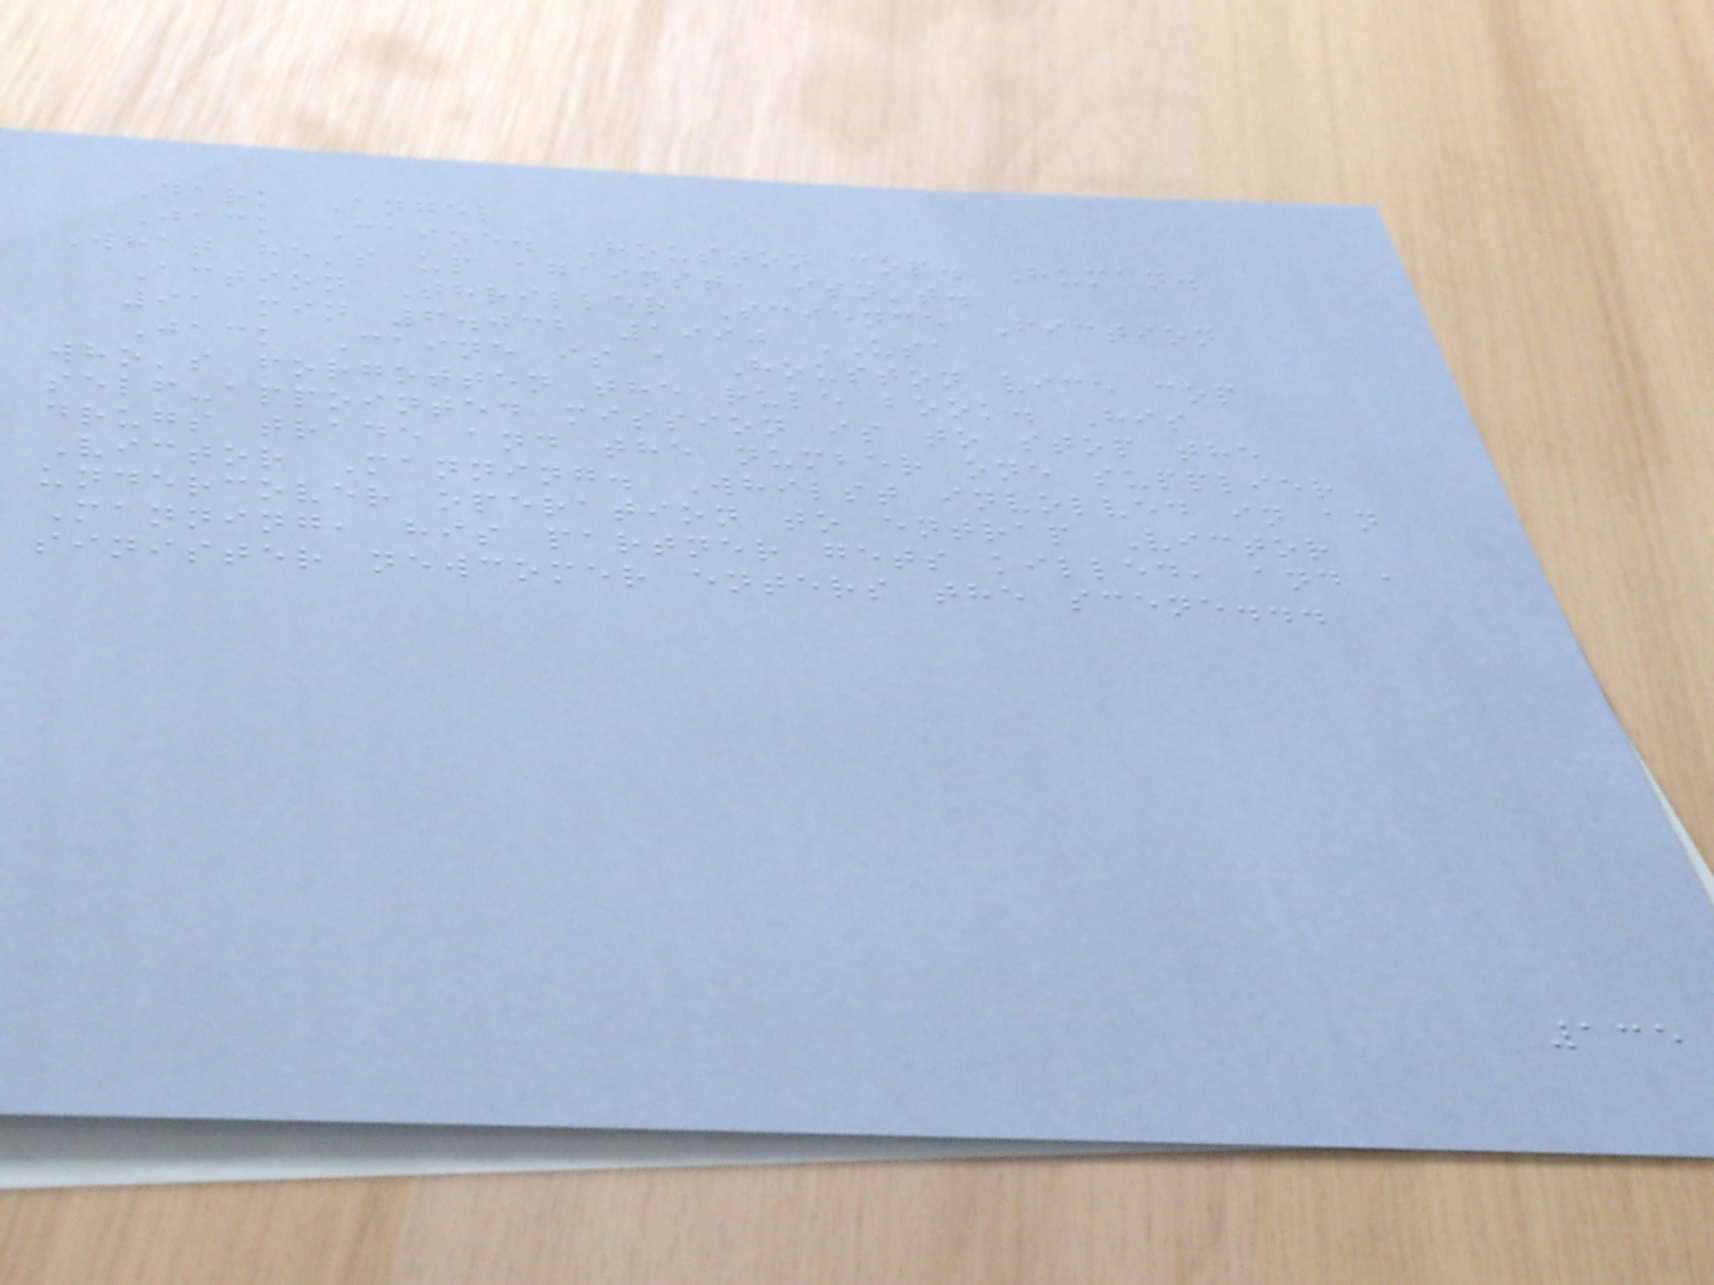Dark Angel
Jack Caine. Houston cop. Human.
What he's up against, isn't.
Action Thriller Science Fiction
91 min 6.032 1990 USA
Jack Caine is a Houston vice cop
who's forgotten the rule book. His
self-appointed mission is to stop the
drugs trade and the number one supplier
Victor Manning. Whilst involved in an
undercover operation to entrap Victor
Manning, his partner gets killed, and a
sinister newcomer enters the scene...
135
